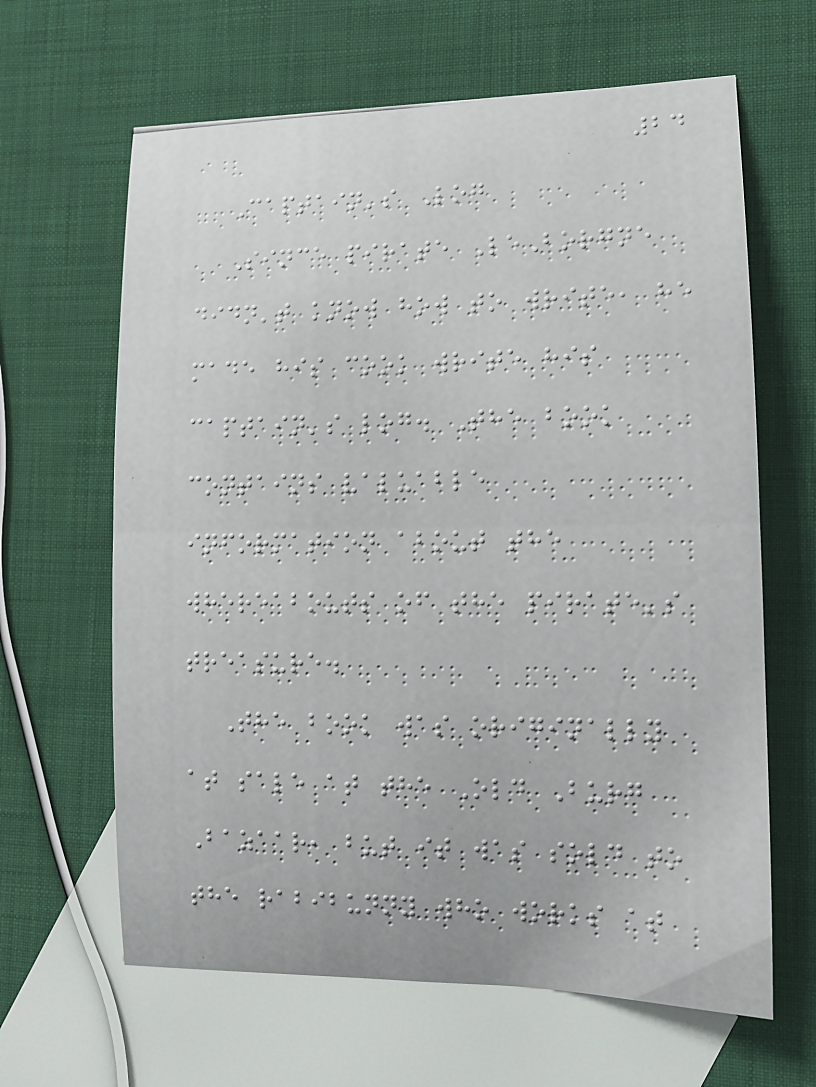24
Captain's Log
Since pirate LeBorgne
didn't know how to write, he
made his cook write his
captain's log. The book
contains valuable
information about the
whereabouts of the pirate's
treasure.
The book was originally
at sale at the Old Burg
Bazaar, but it was sold to
the rabibunny who works at
